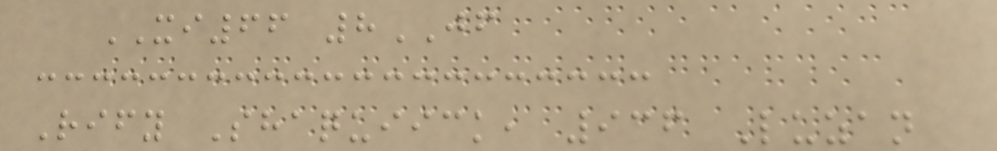XI66 8JF
Rify Shaquiick, 936 Luzan
